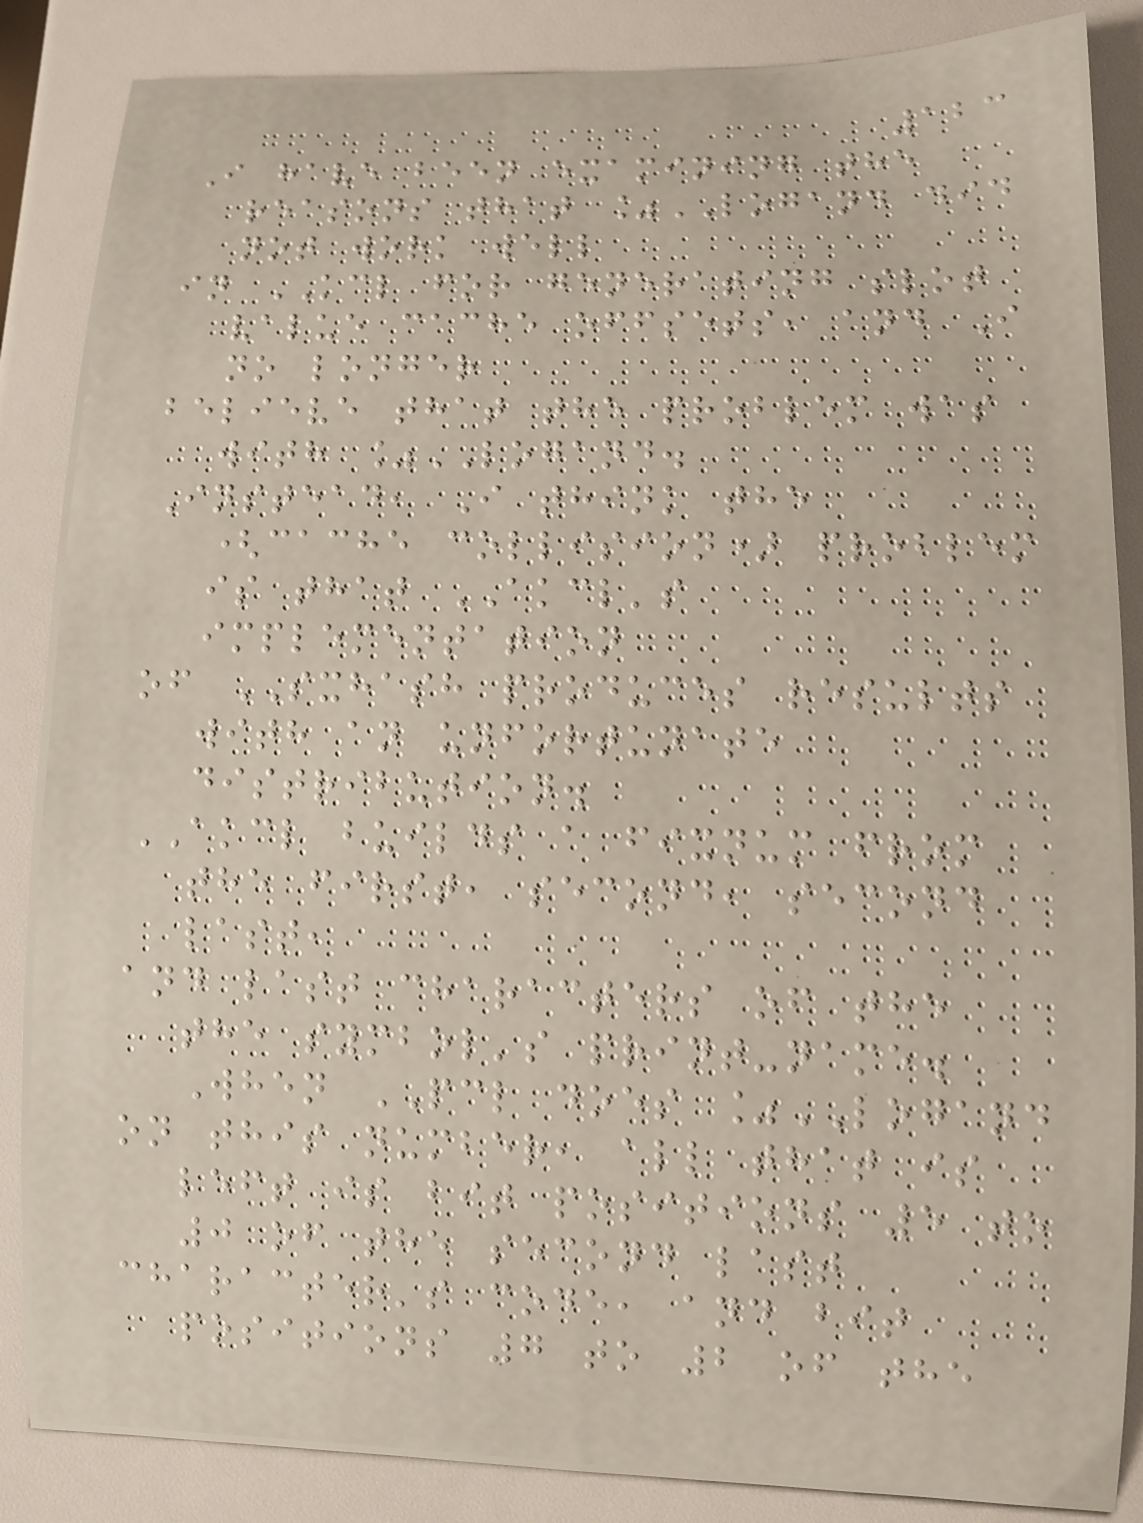123
I have been examining the
reasons that %LOGAND did
not work well
in KCL for generating slot
value cache offsets, and I
no longer
believe that the problem was
with %LOGAND.
Instead, I think the
(cache collision) problem
is that AKCL's
implementation
of SXHASH produces results
with an unfortunate
distribution.
AKCL builds a fixnum from
the first, second, second
last,
and last characters of the
the symbol's print-name.
When PCL does %LOGAND
on this number, all that is
left is bit positions 5 to
0 of the second last
character's code, and bit
positions 7 to 2 of the
